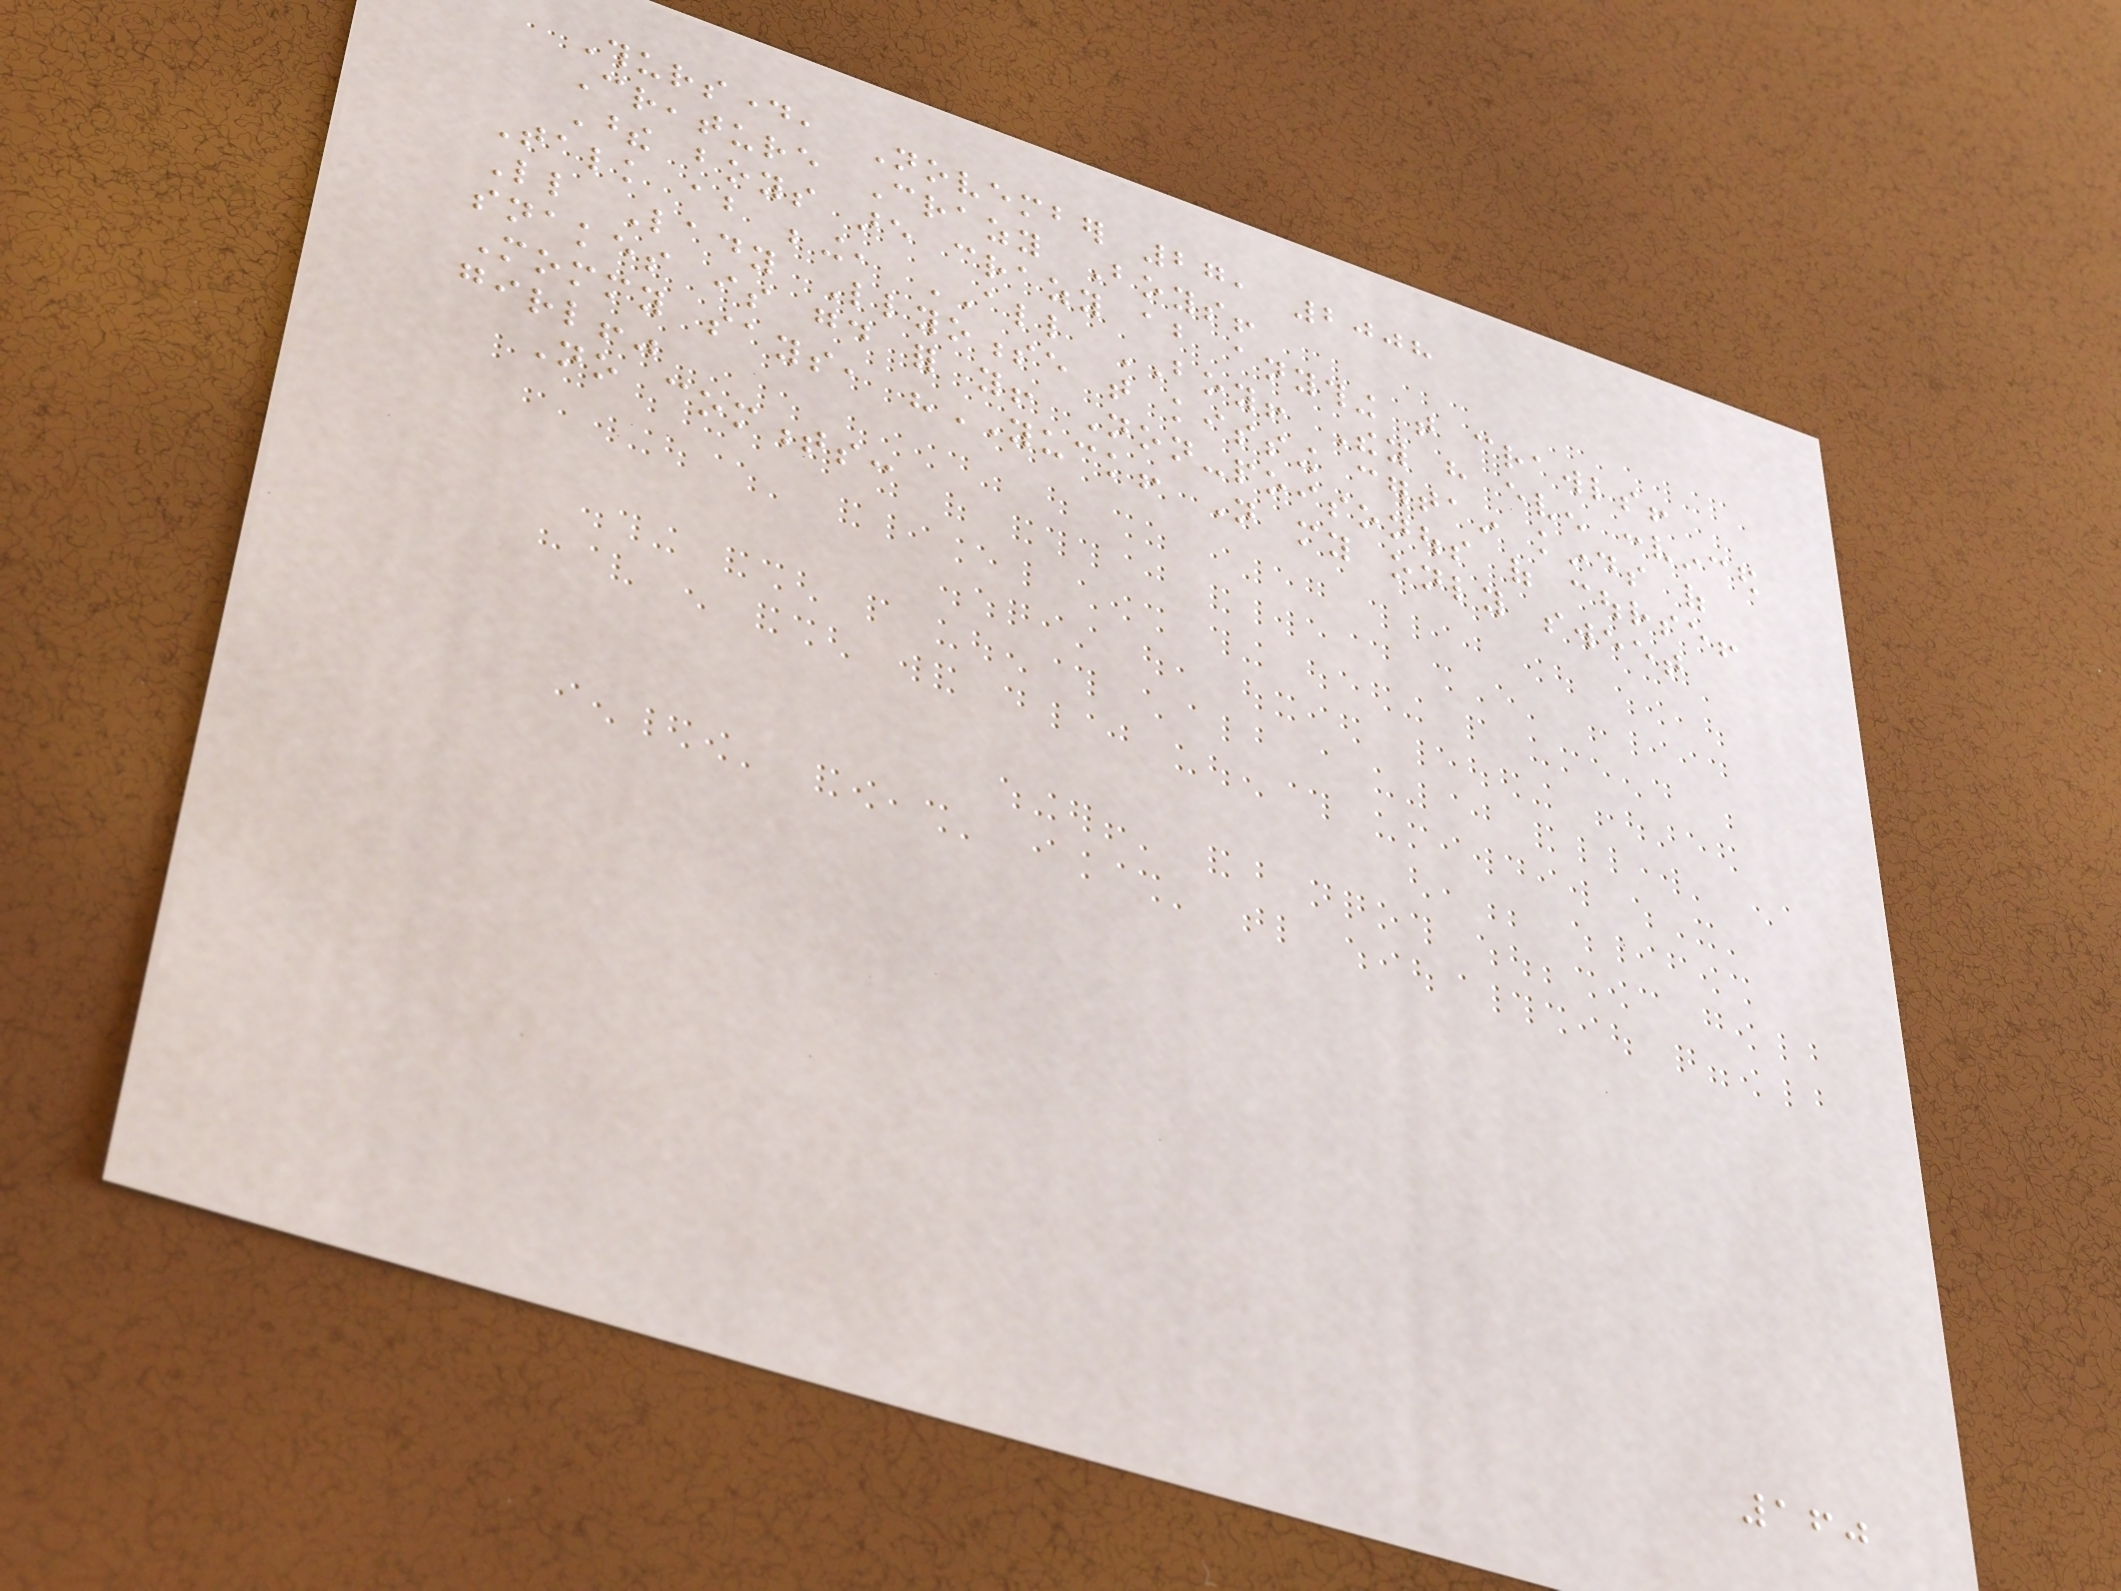Thursday, November 27, 2008
Creature Crazy Boys!
These boys are crazy about anything that crawls!
Talk about being, ALL BOY! They have even convinced
Little Lady Llyonesse that kissing certain kinds of
snakes is good for you! Non-poisonous of course!
Mommy says, "YUCK! Not my only sweet
girl!"
No comments:
160
